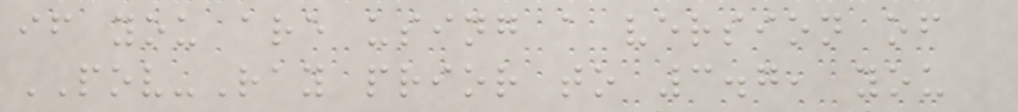if you are using a version of
POV-Ray prior to 3.7, you
